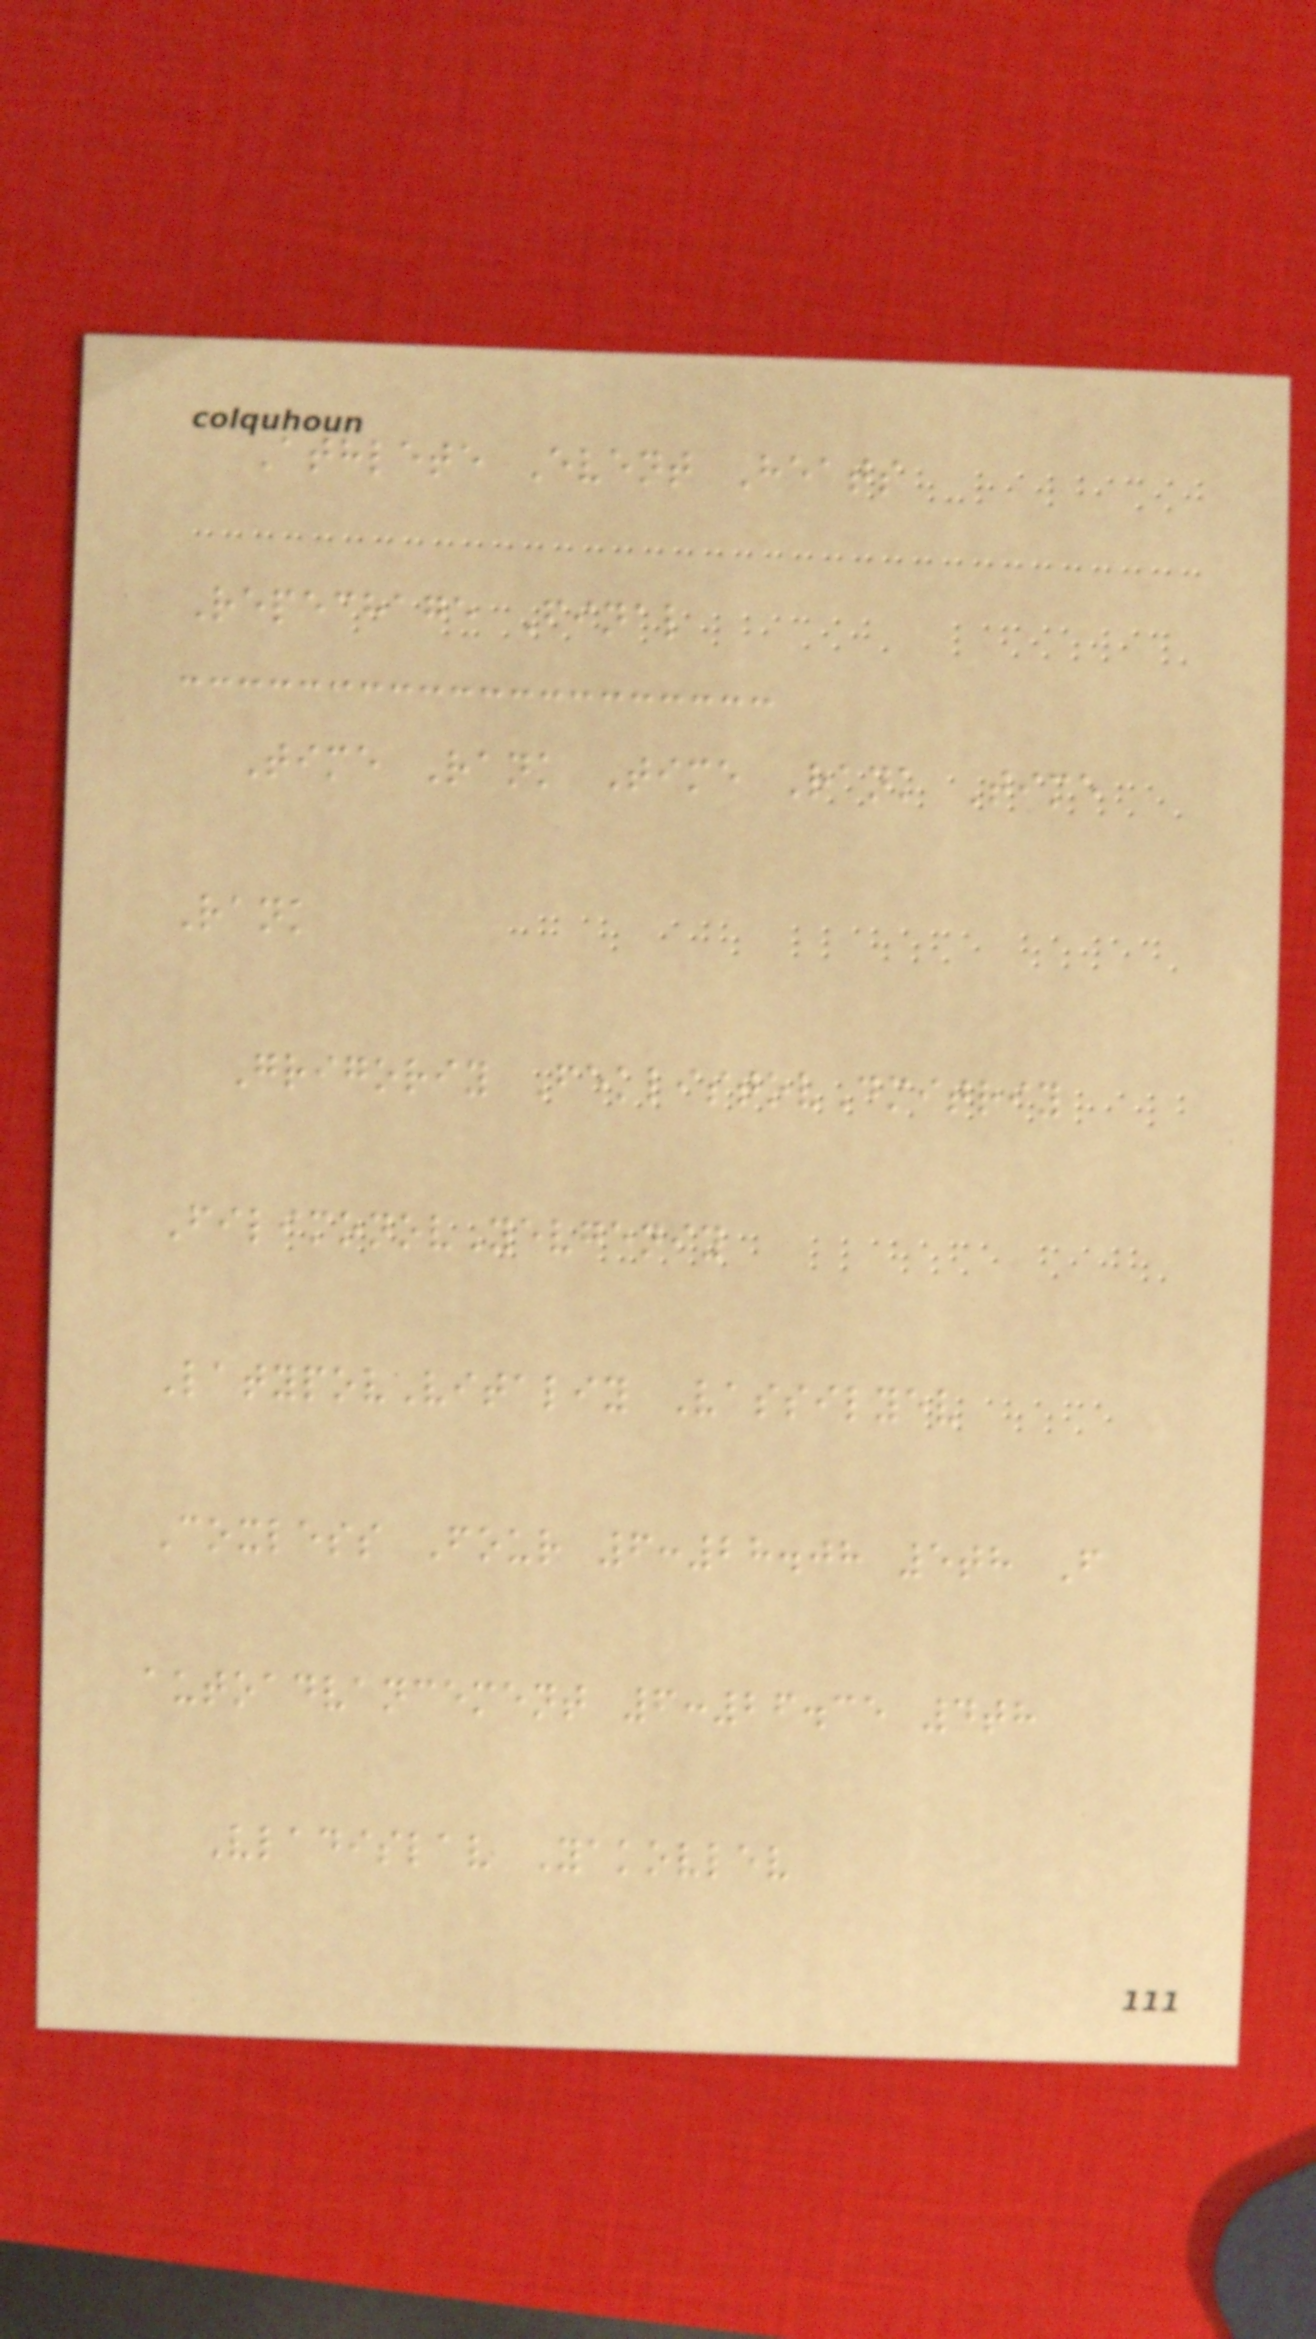Athlete Event Heats
Repechage Final
Time Rank Time Rank Time
Rank
Grigoriy FeklistovDmitriy
FilimonovYevgeniy
LatypovVitaliy Vassilyev
Coxless Four 6:28.08 5th F
autoadvancement 6:26.35 4th
Vladislav Yakovlev
